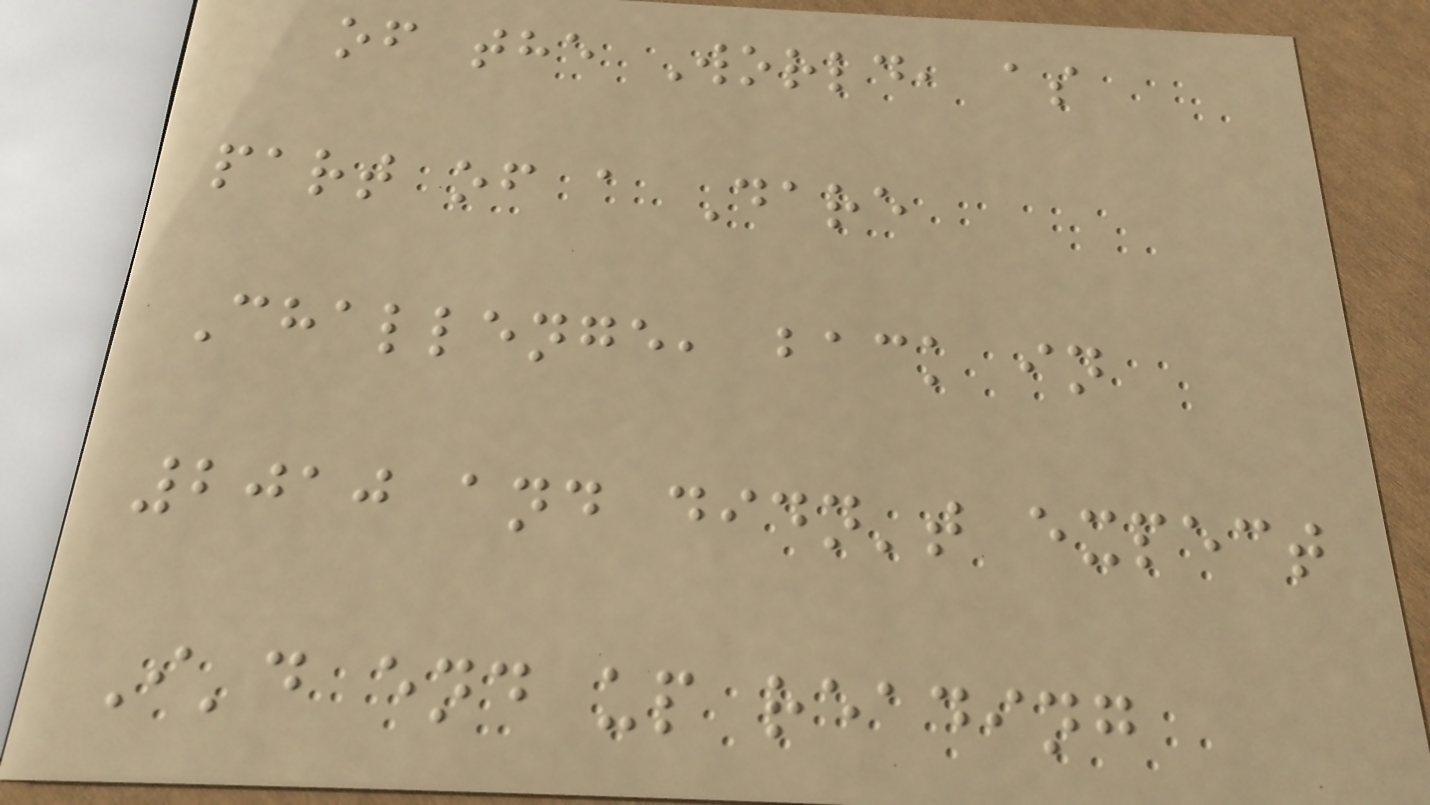of the World, as
part of a Dare
Challenge, back in
2010 and didn't expect
I'd end up reading
